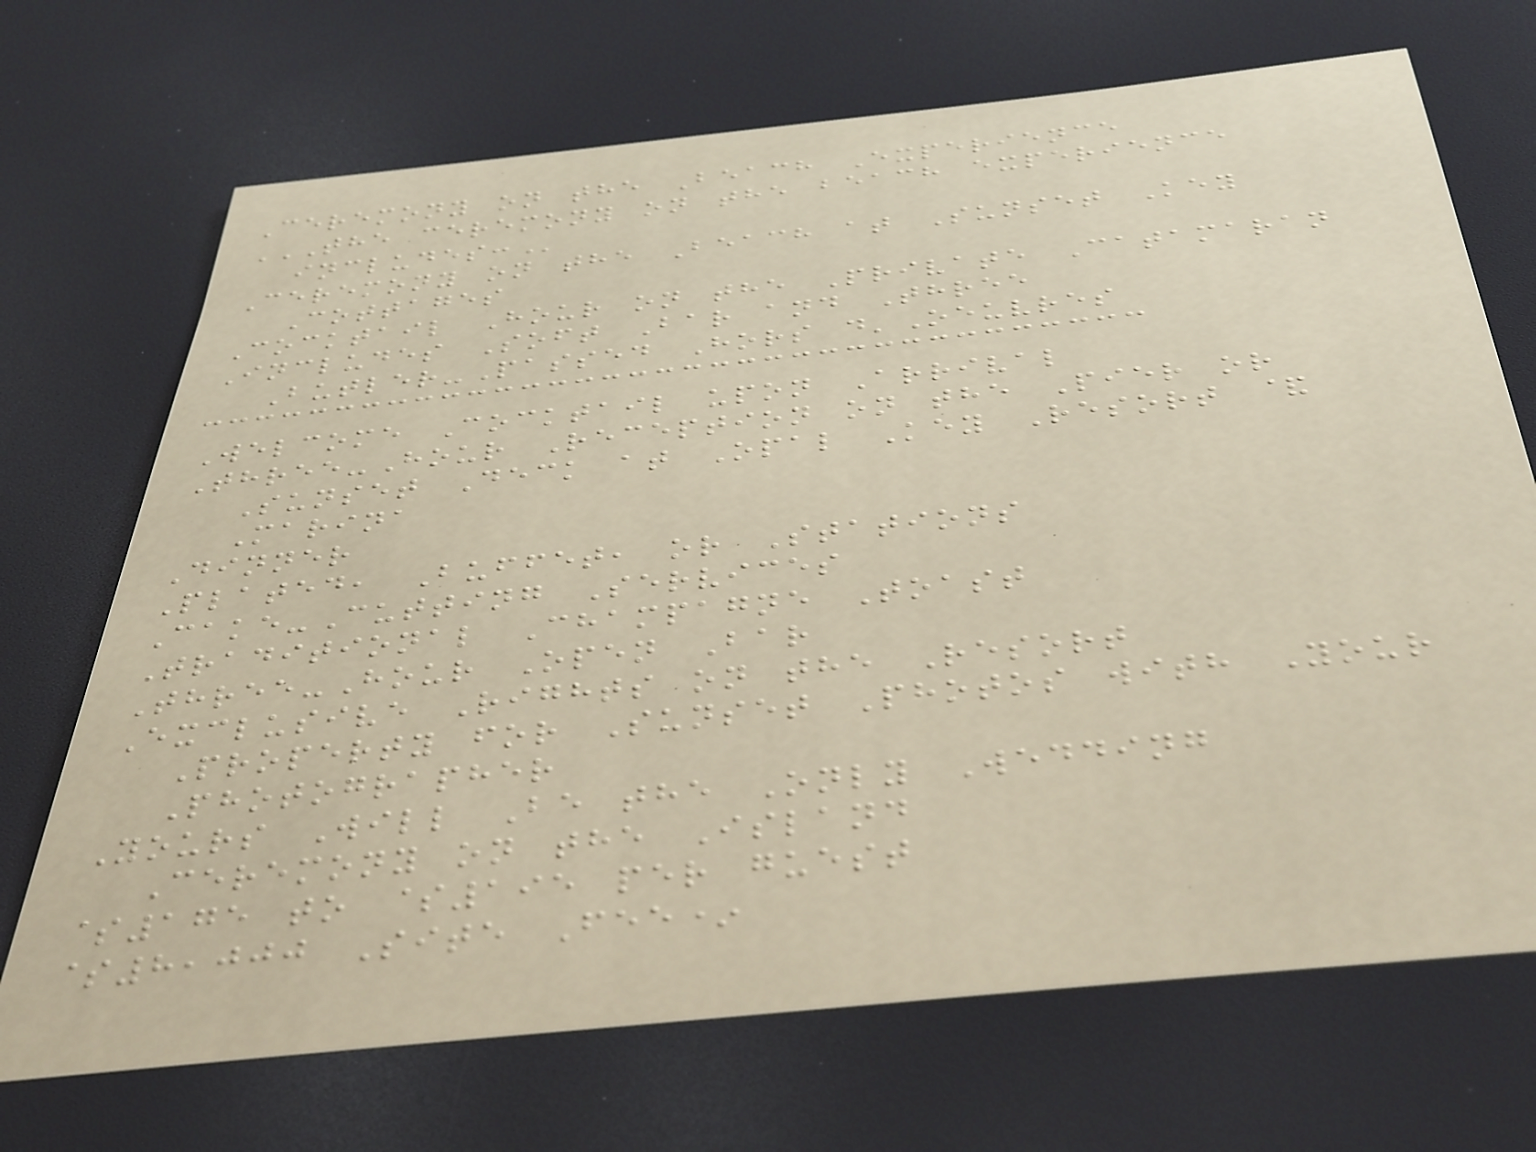Ceremony on the Beach Experience
THE CEREMONY ON THE BEACH EXPERIENCE
INCLUDES:
Ceremony on the Beach at Sunset Key
Cottages
Cocktail Hour on the Private Catamaran
Includes Soft Bar and Three
Butler-Passed Hors d'Oeuvres
Welcome Cocktail upon Arrival
Three-Hour Reception on the Pier or
Sunset Deck at Opal Key Resort &
Marina
Dinner
Plated, Buffet, or Stations
Cake-Cutting Services
Traditional Champagne Toast
Three-Hour Open Bar
Exclusive Rights on the Resort
Property for Sunset Photos with Your
Photographer
Yours Will Be the Only Wedding
Ceremony on the Island
$175 to $195 per guest
$8,000 Site Fee*
